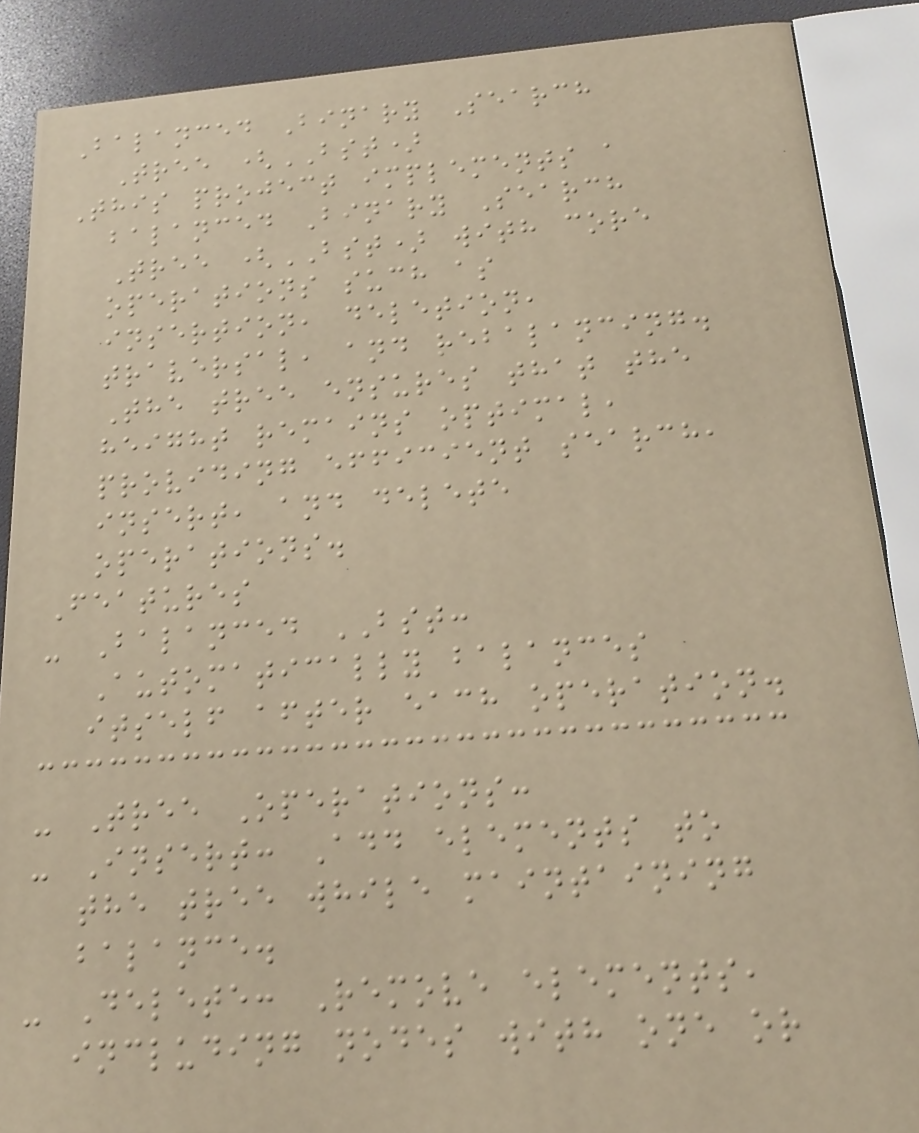Balanced Binary Search
Tree (BST)
This project implements a
balanced Binary Search
Tree (BST) with core
operations such as
insertion, deletion,
traversal, and rebalancing.
The tree ensures that the
height remains optimal,
providing efficient search,
insert, and delete
operations.
Features
- Balanced BST:
Automatically balances
itself after each operation.
- Tree Operations:
- Insert: Add elements to
the tree while maintaining
balance.
- Delete: Remove elements,
including nodes with one or
